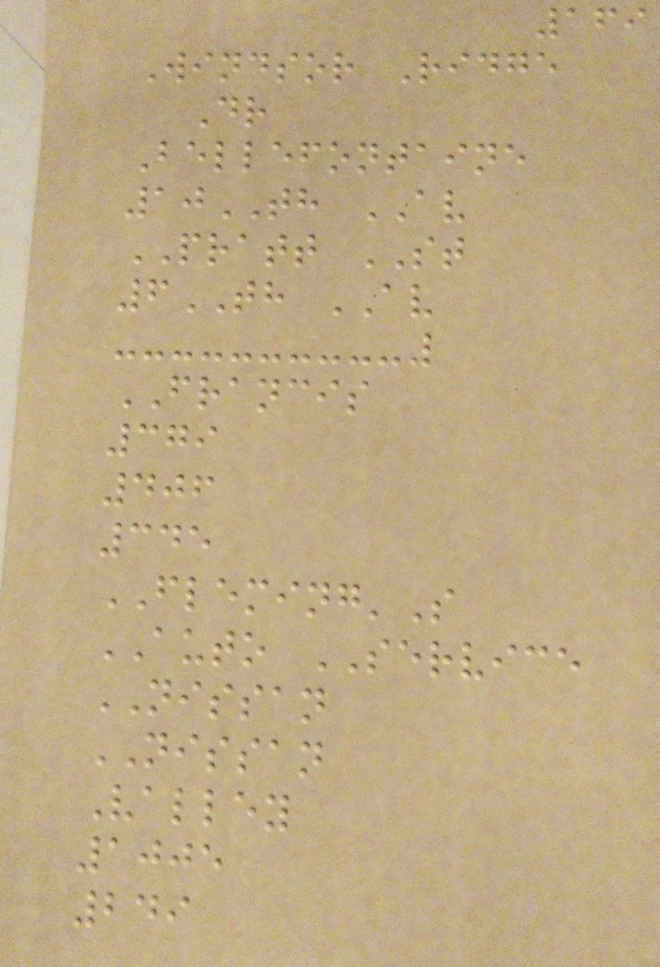169
Windsor Ridge
Dr
Bellefontaine
10TH AV
PRATT ST
6TH AV
FRANCIS
379
406
345
FLEMING'S
AUTO SERVICE
NISSAN
NISSAN
Valley
1005
249
